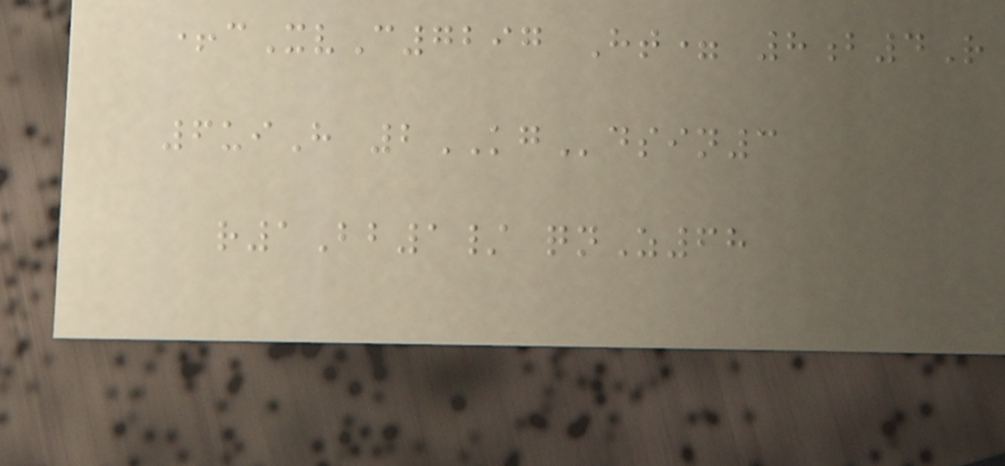+cXvC7297 Ht= 8b4R
6uiH 2KGdsin3
r1Bb1/ qnZ68
